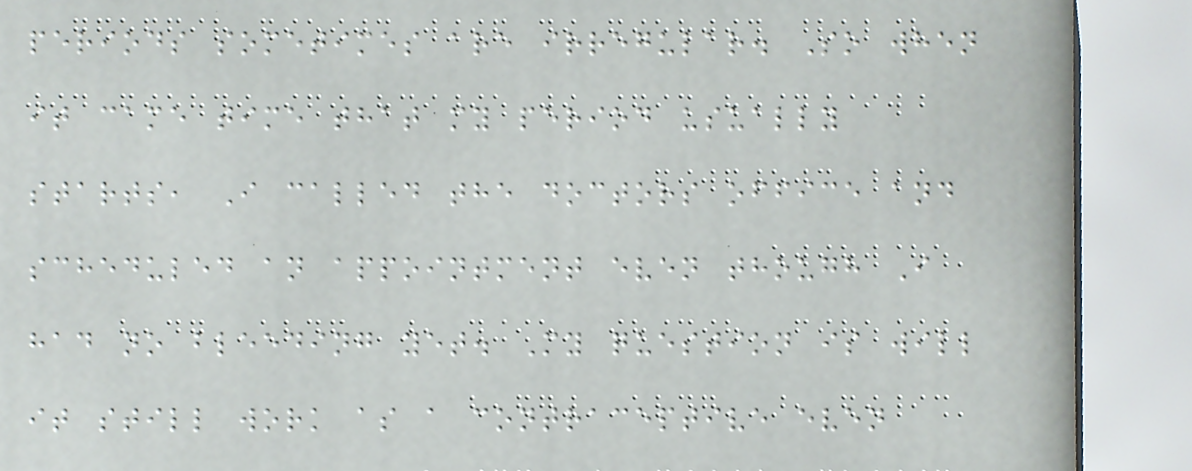periods sometimes are irregular. So when
it came time that my period usually
starts, I called the doctors office and
scheduled an appointment even though I
had no bleeding yet. My question is will
it still work as a contraceptive even
